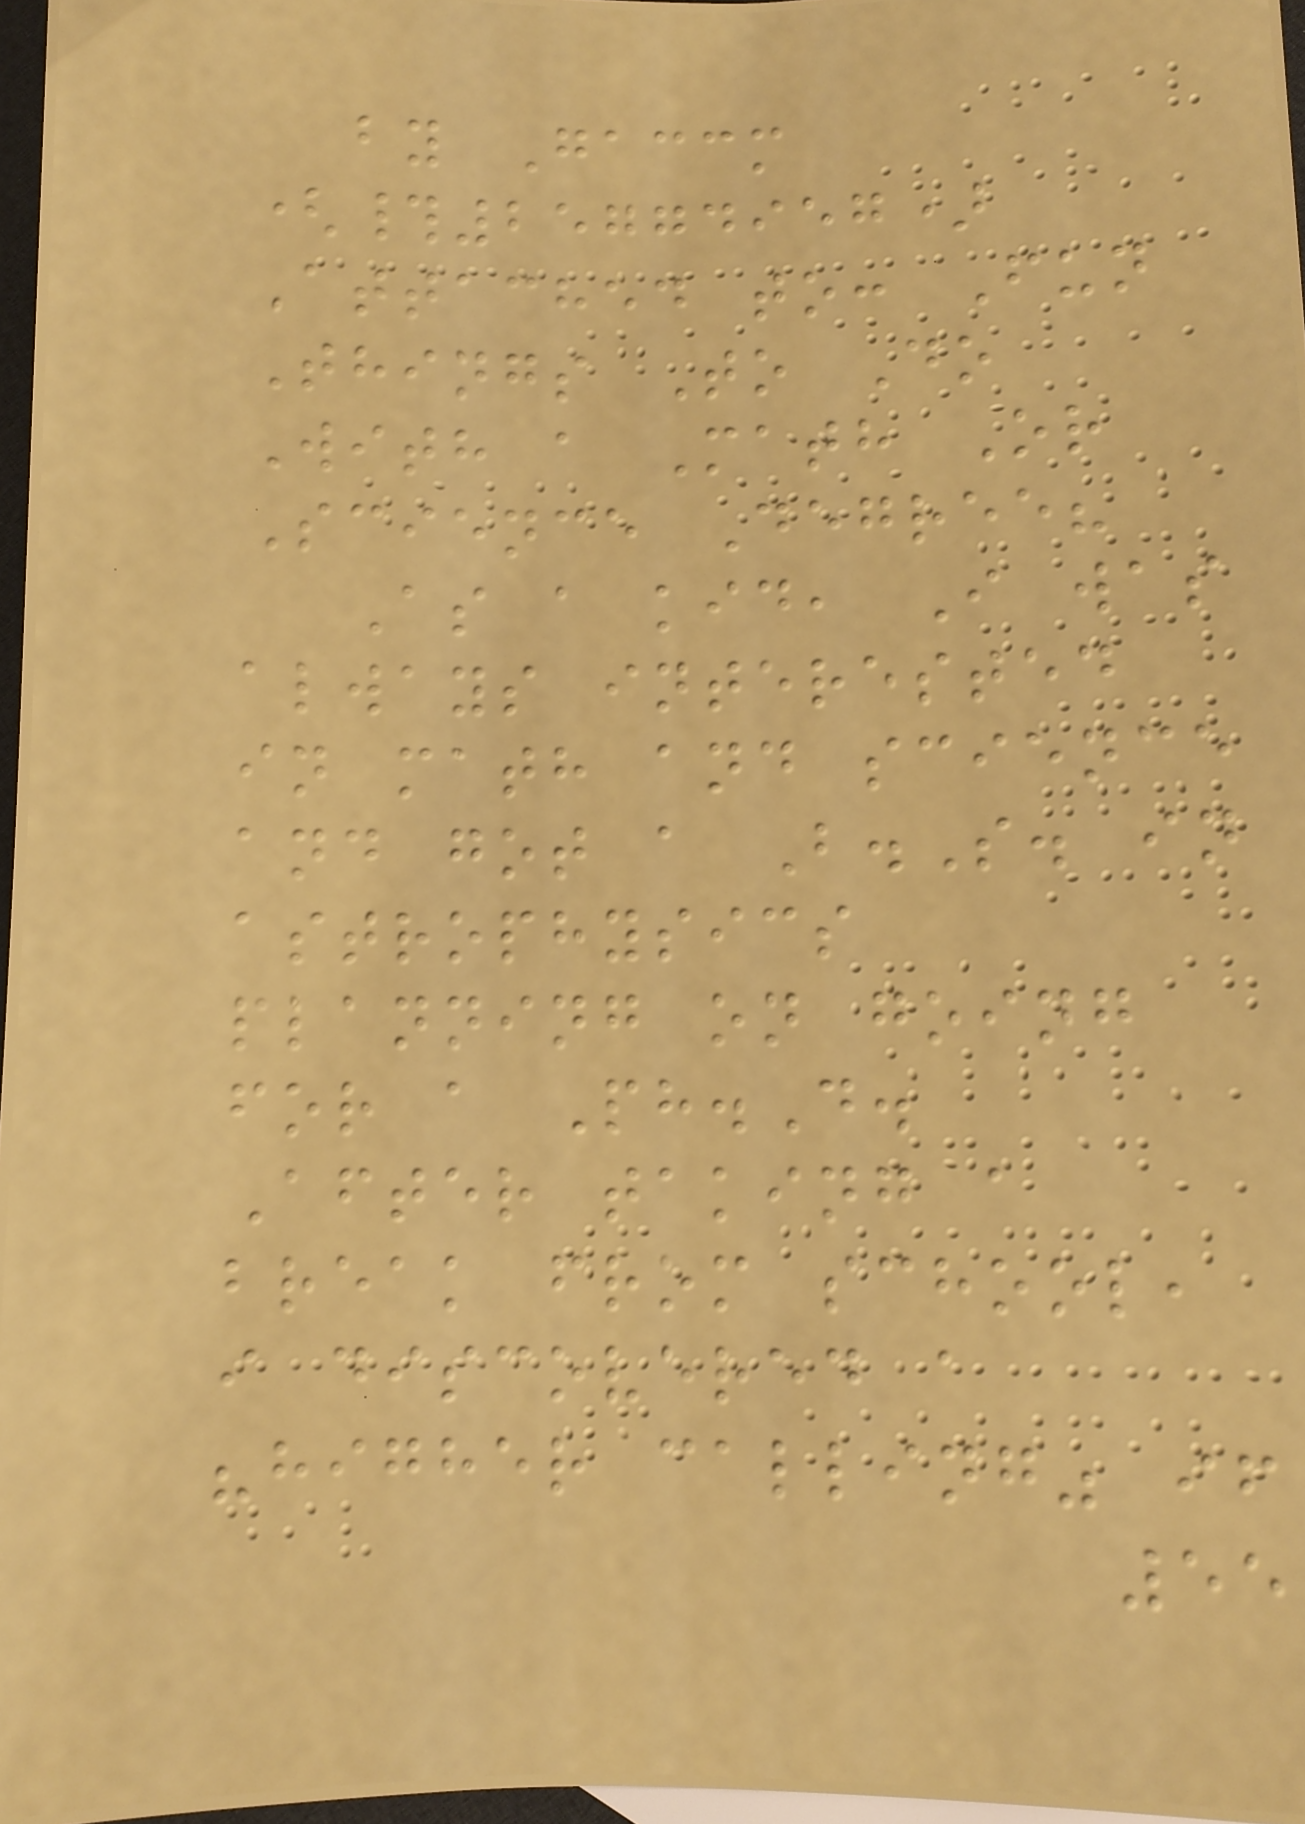by Gaccm
(#25774957)
Attached to: Fun
Things To Do
With a Math Or
Science Degree?
As a kid, I was
always interested
in math and science
and got a B.S. in
astrophysics
planning on going
for a Ph.D.
After taking a
break from school,
i discovered a
"higher calling" if
55
